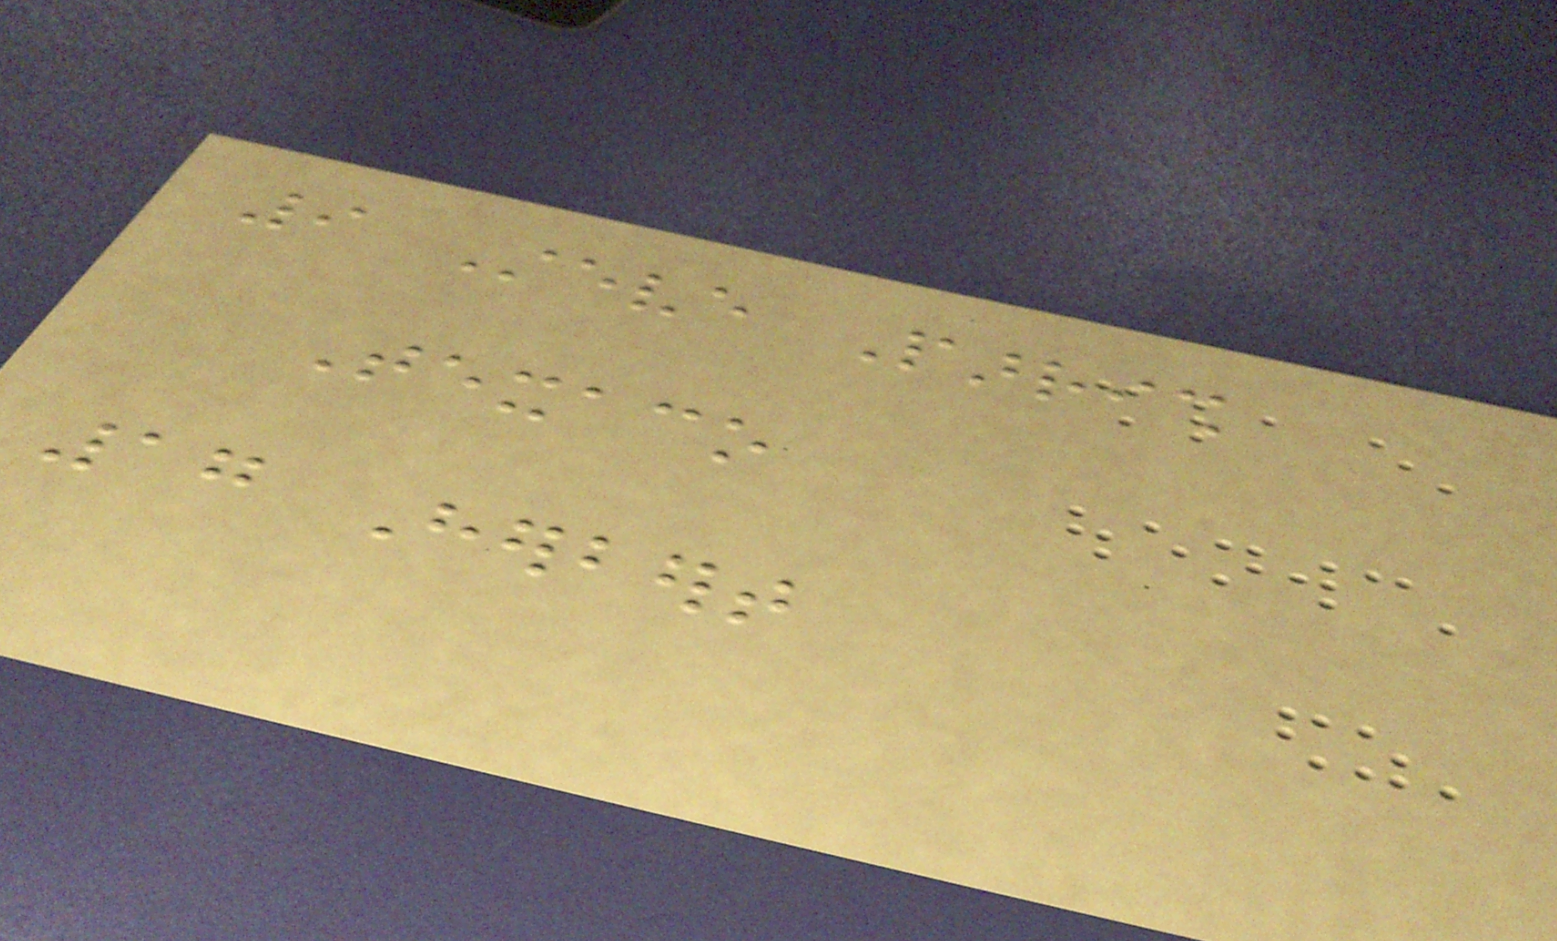9 Steve Parrish
Texaco
17 Herbert
